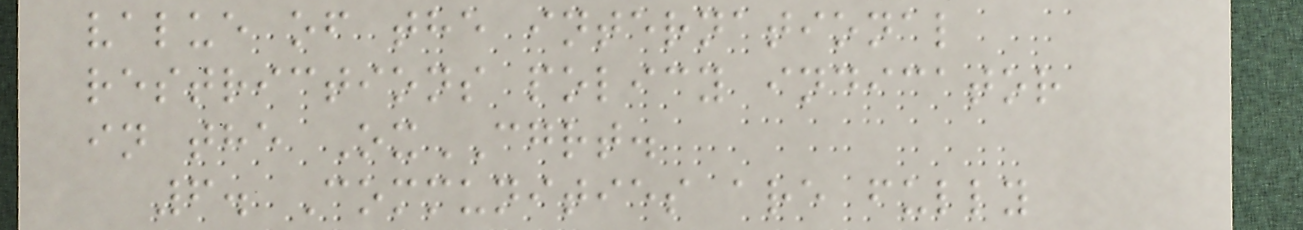value of the international
restrictions policy indicator
in the OxCGRT.
6. Communities are fully
